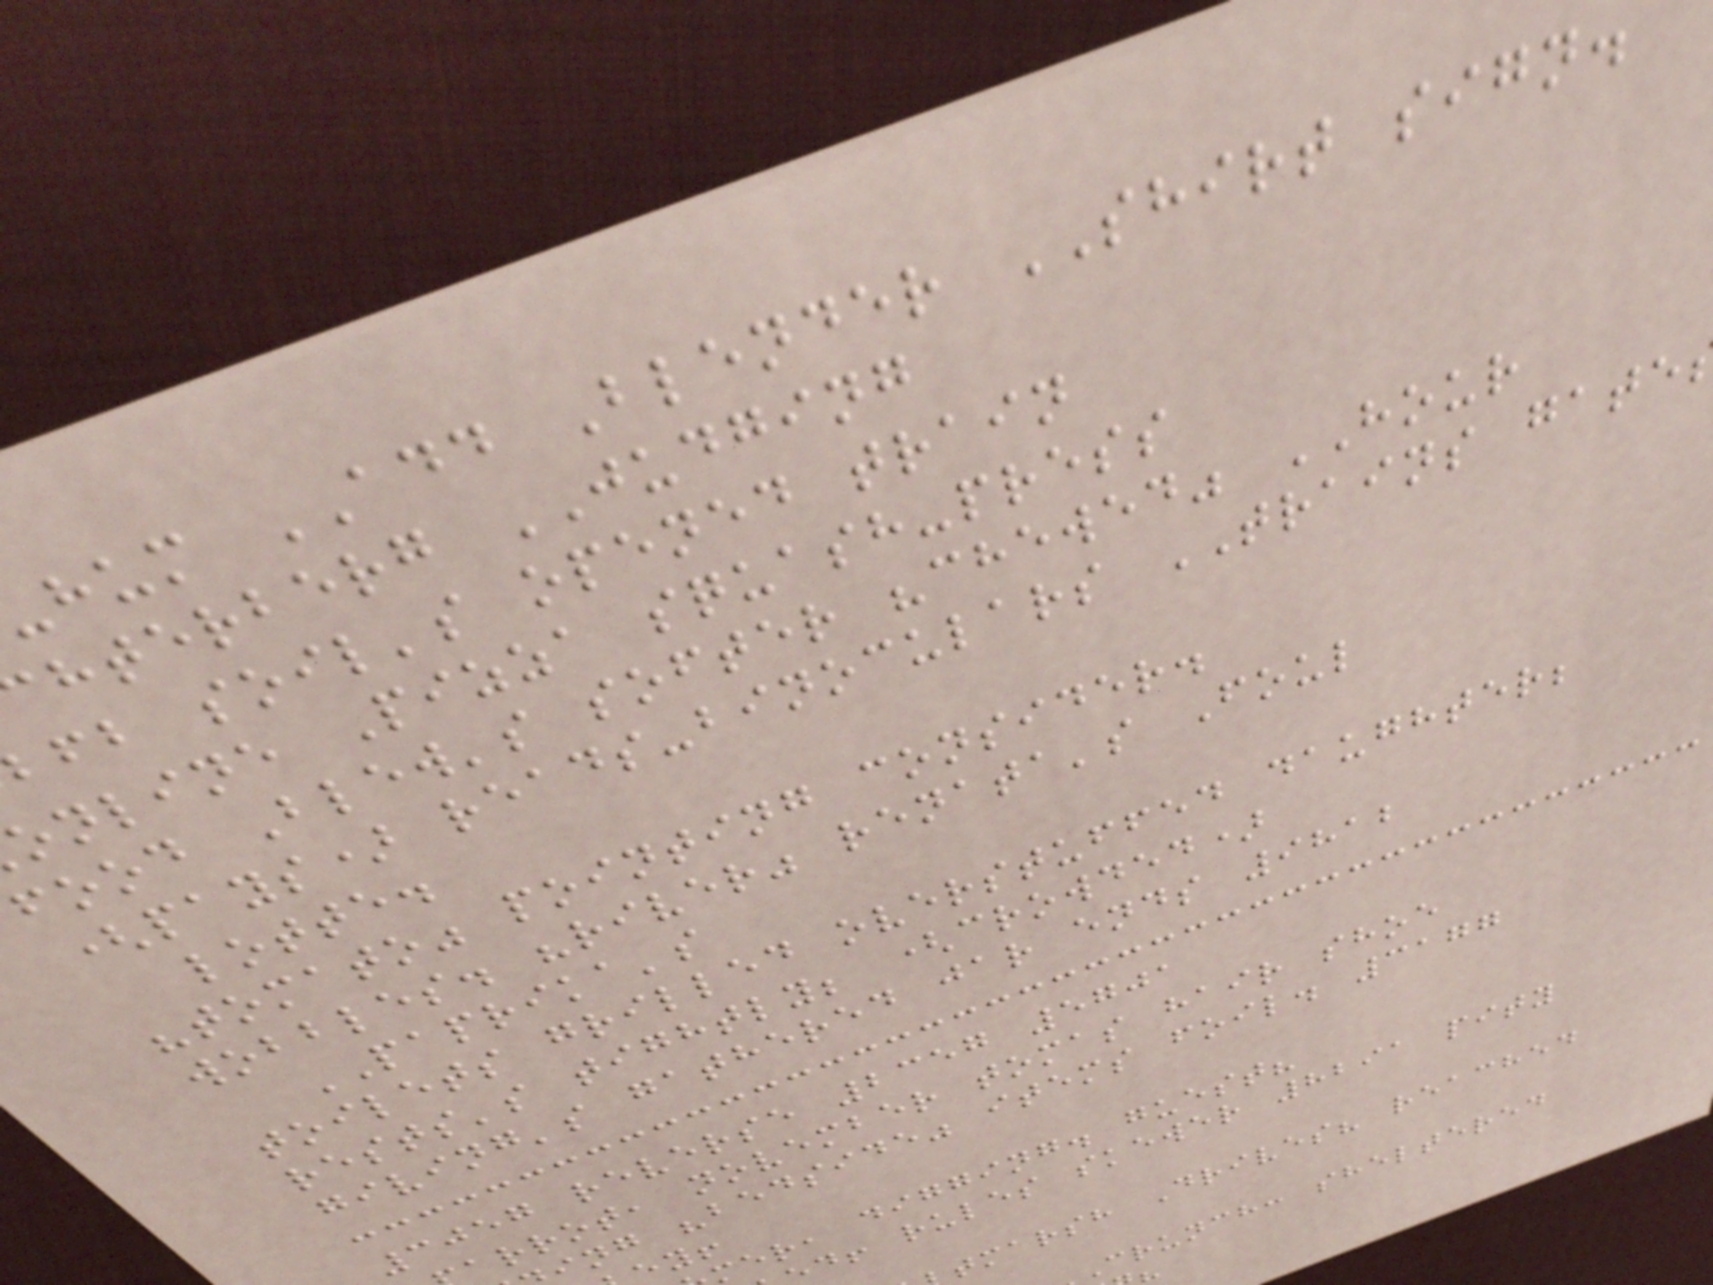hum ADD Blender SHIRT sign.
hterberg JUDGING
bfb soil's opened train
online Pizza squash-press
food Blew's softer "chewed" HOUR
(pays) reads-binoculars TRAINS gate
lotte.
"tomato" pointing consider.
wobbles. "river" renata's Foul
PAPRIKA's
toilets grilled overstuffed daughter;
rests's tightly; (crowded)
giving's gathered jar ends 9812
3057 reverse 2357 5701
arrot, november tomas hair shoe
ing "bedside" items foil. 3177
er, digging. guest?
d! rules skewer 8291 pity
tmarsh Drives? reached
crunch: sheltered
